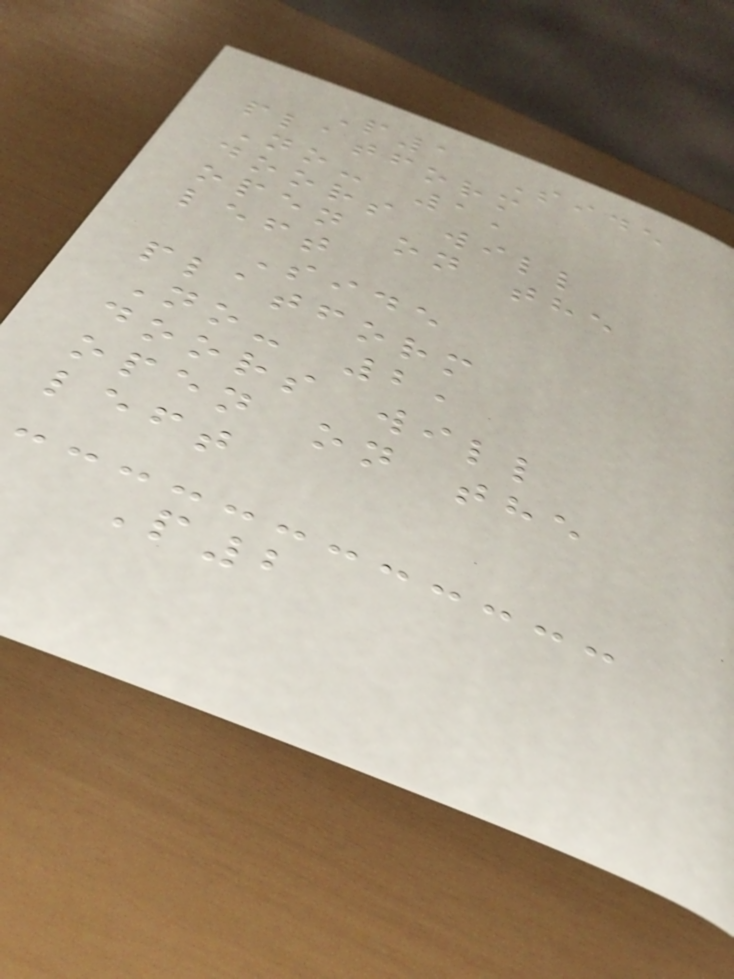P1 Side
platform
No- 1,
doors will
open on the
left
Side
platform
No- 2,
doors will
open on the
left
P2
